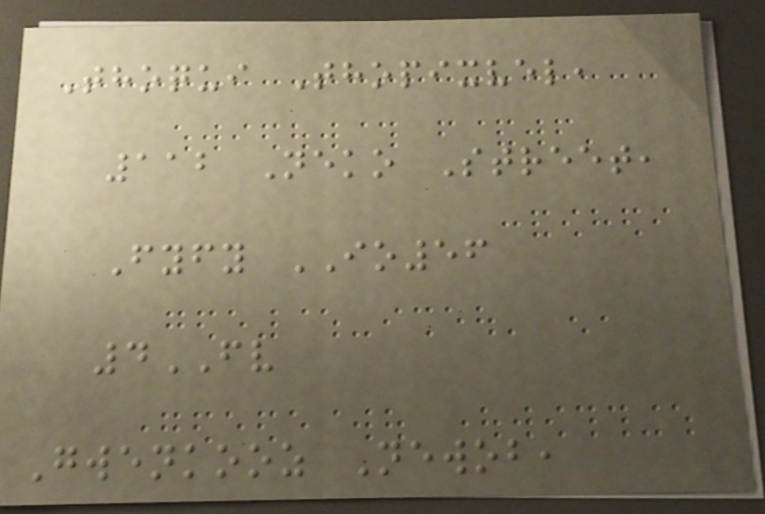Thoqui Thopixvel,
112 Neko Street,
Fyfy IO56
4FV
Gwenkooz Newob,
